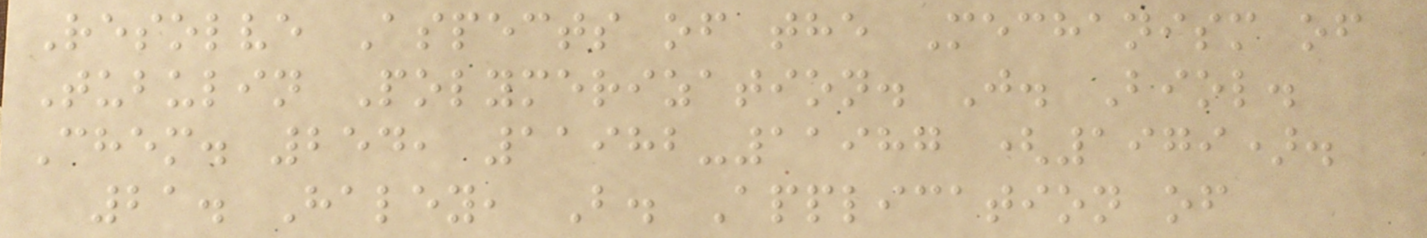Resolve Aspects of the Mechanism of
Tubulin Polymerization. J. Biol.
Chem. 254, 11982-11987 (1979).
21. Haley, B. Application of
